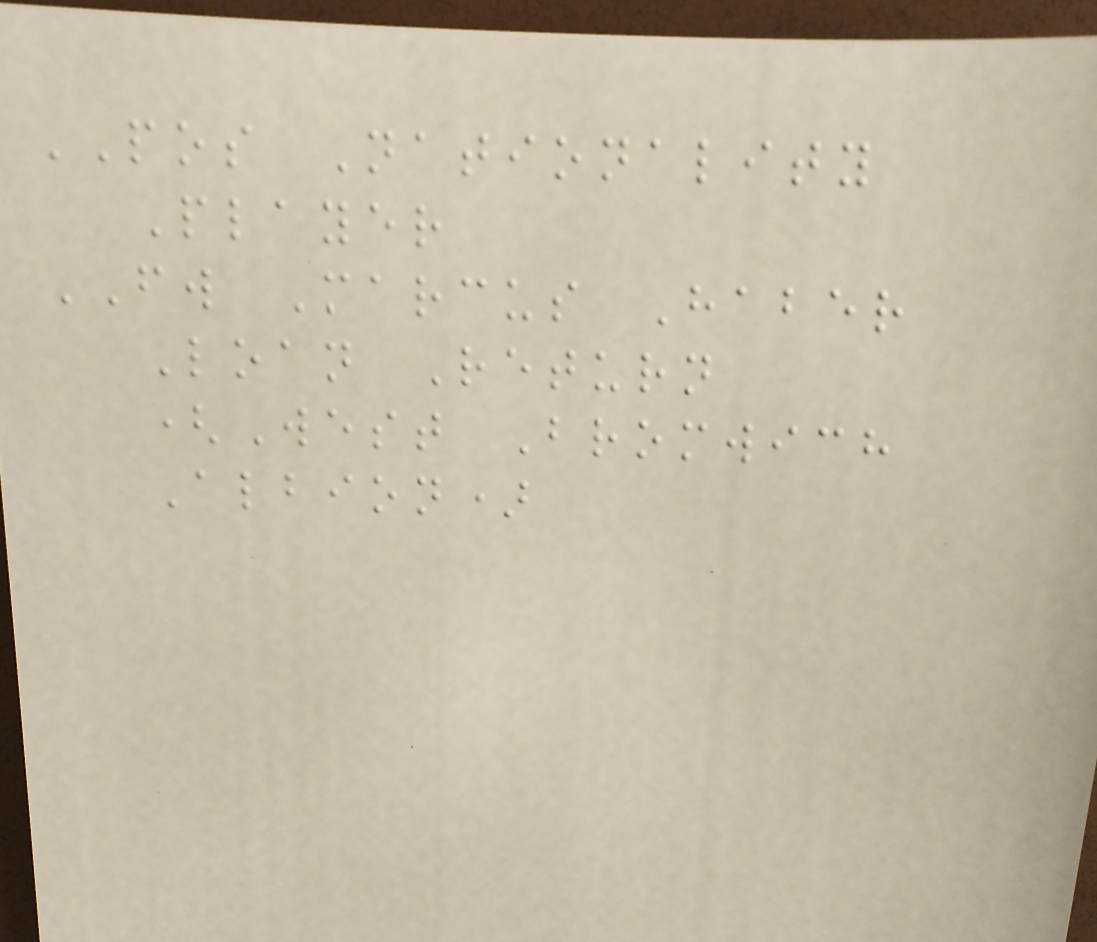POS Nationality
Player
FW Marcus Haber
Loan Return
(West Bromwich
Albion)
